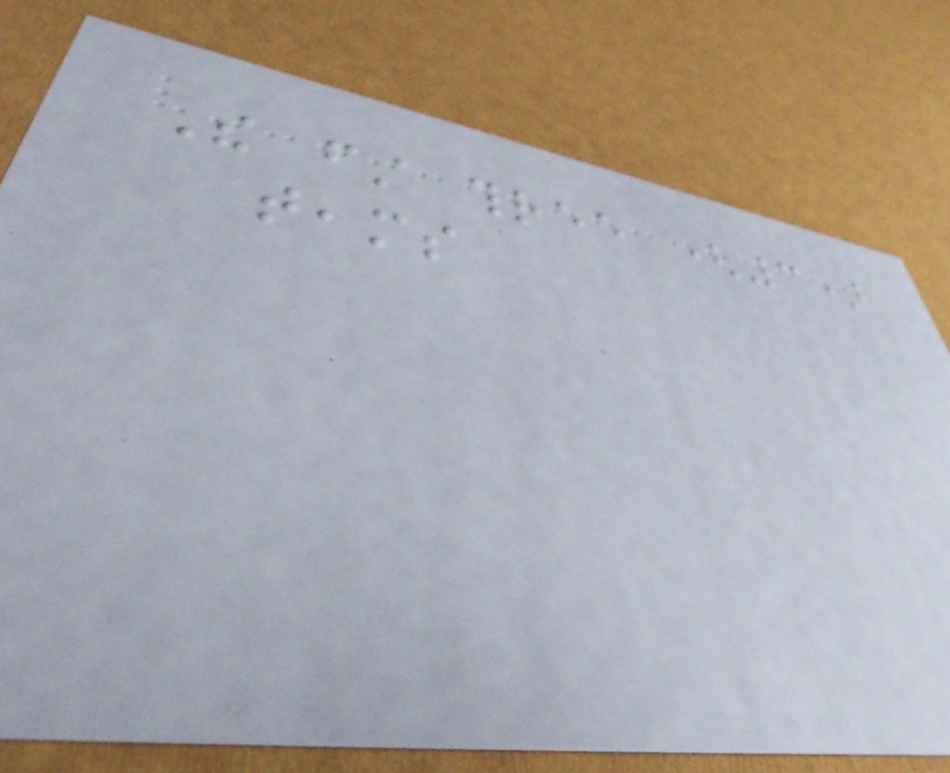The first three (3)
teams
